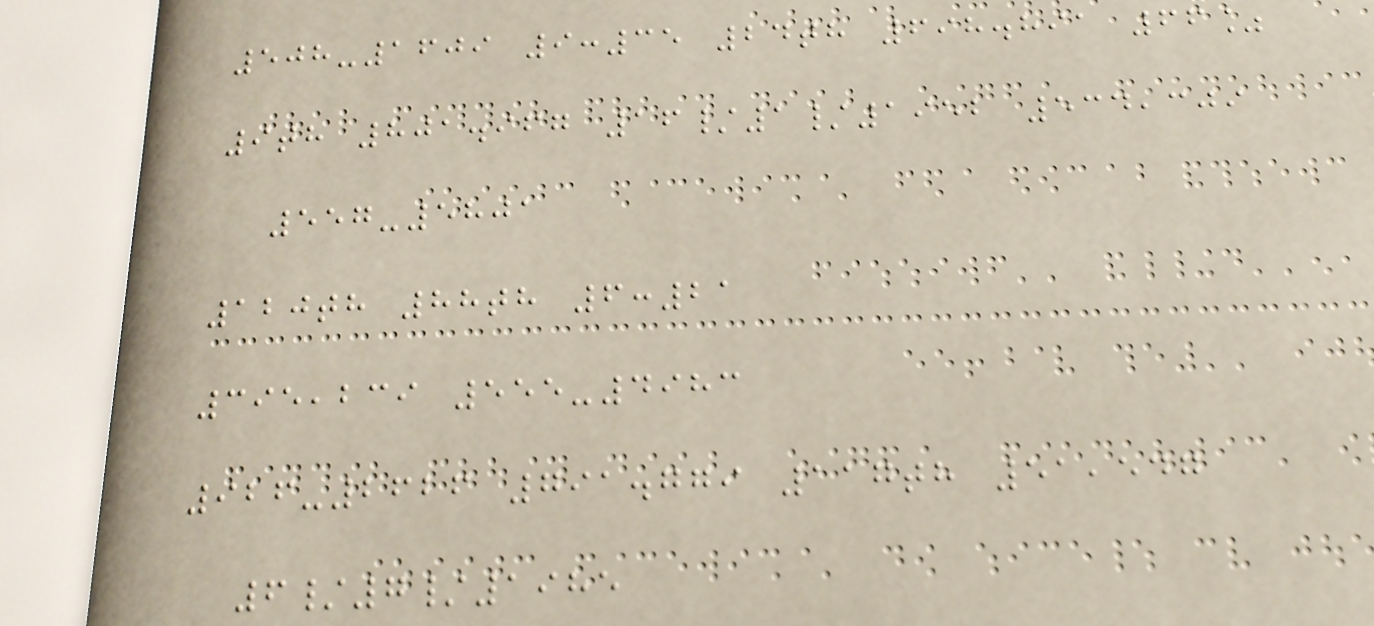508-1609 9:35 24th 698.891 66%
9th 801.967 16/1/1952 534,309
557-5801
120th 88th 6:21
395,239 555-4983
926-2626 791.779 117th 51,547
6/7/1985
